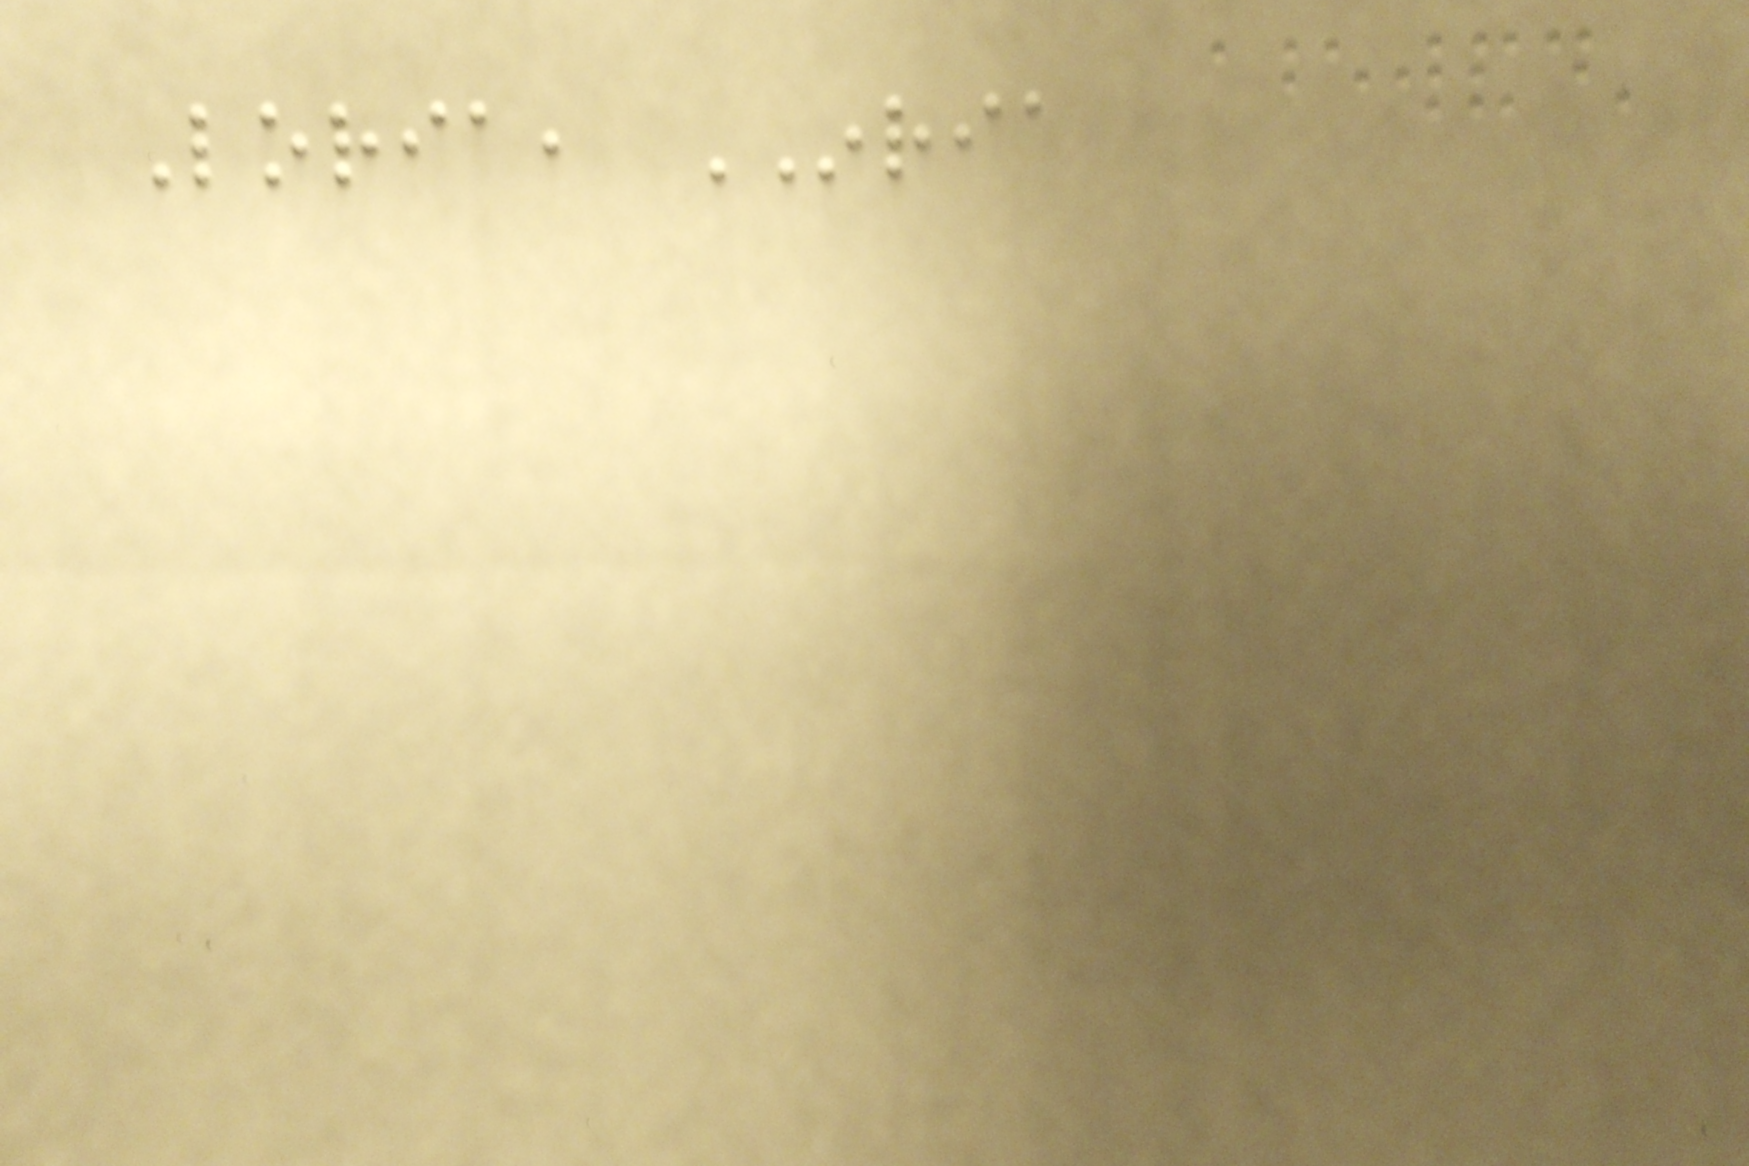Loria, INRIA
